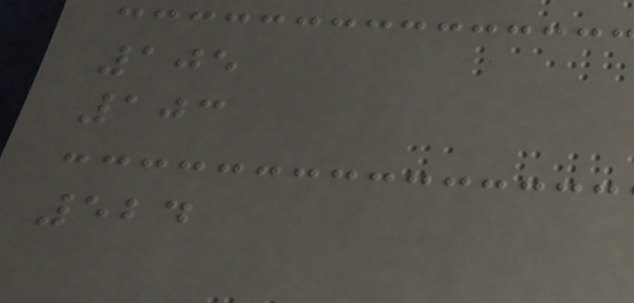105
103
524
